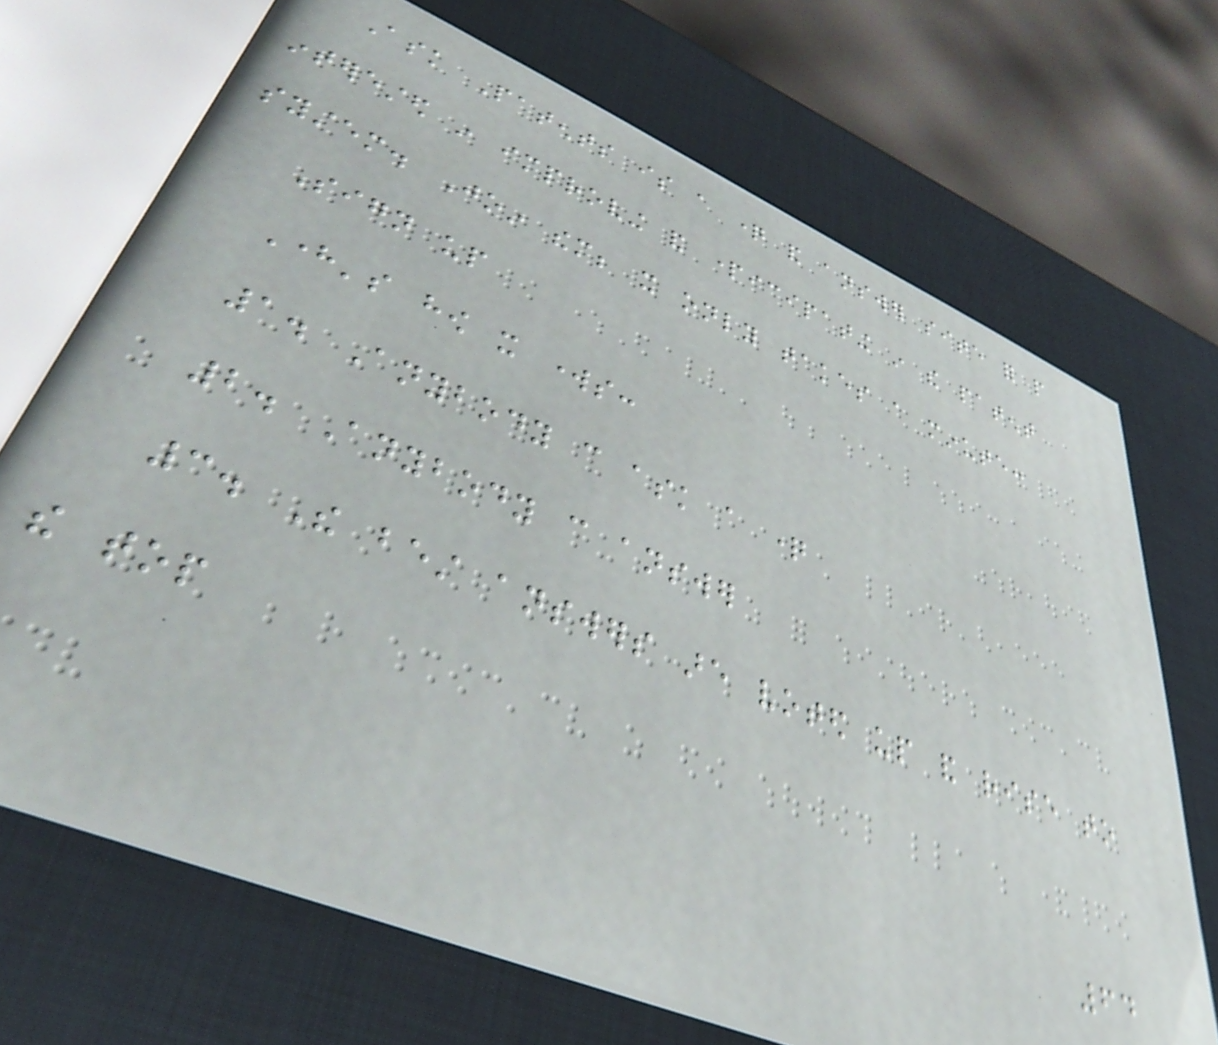Ask Patents is a question and answer site for people
interested in improving and participating in the patent
system. Join them; it only takes a minute:
Sign up
Here's how it works:
1. Anybody can ask a question
2. Anybody can answer
3. The best answers are voted up and rise to
the top
64
